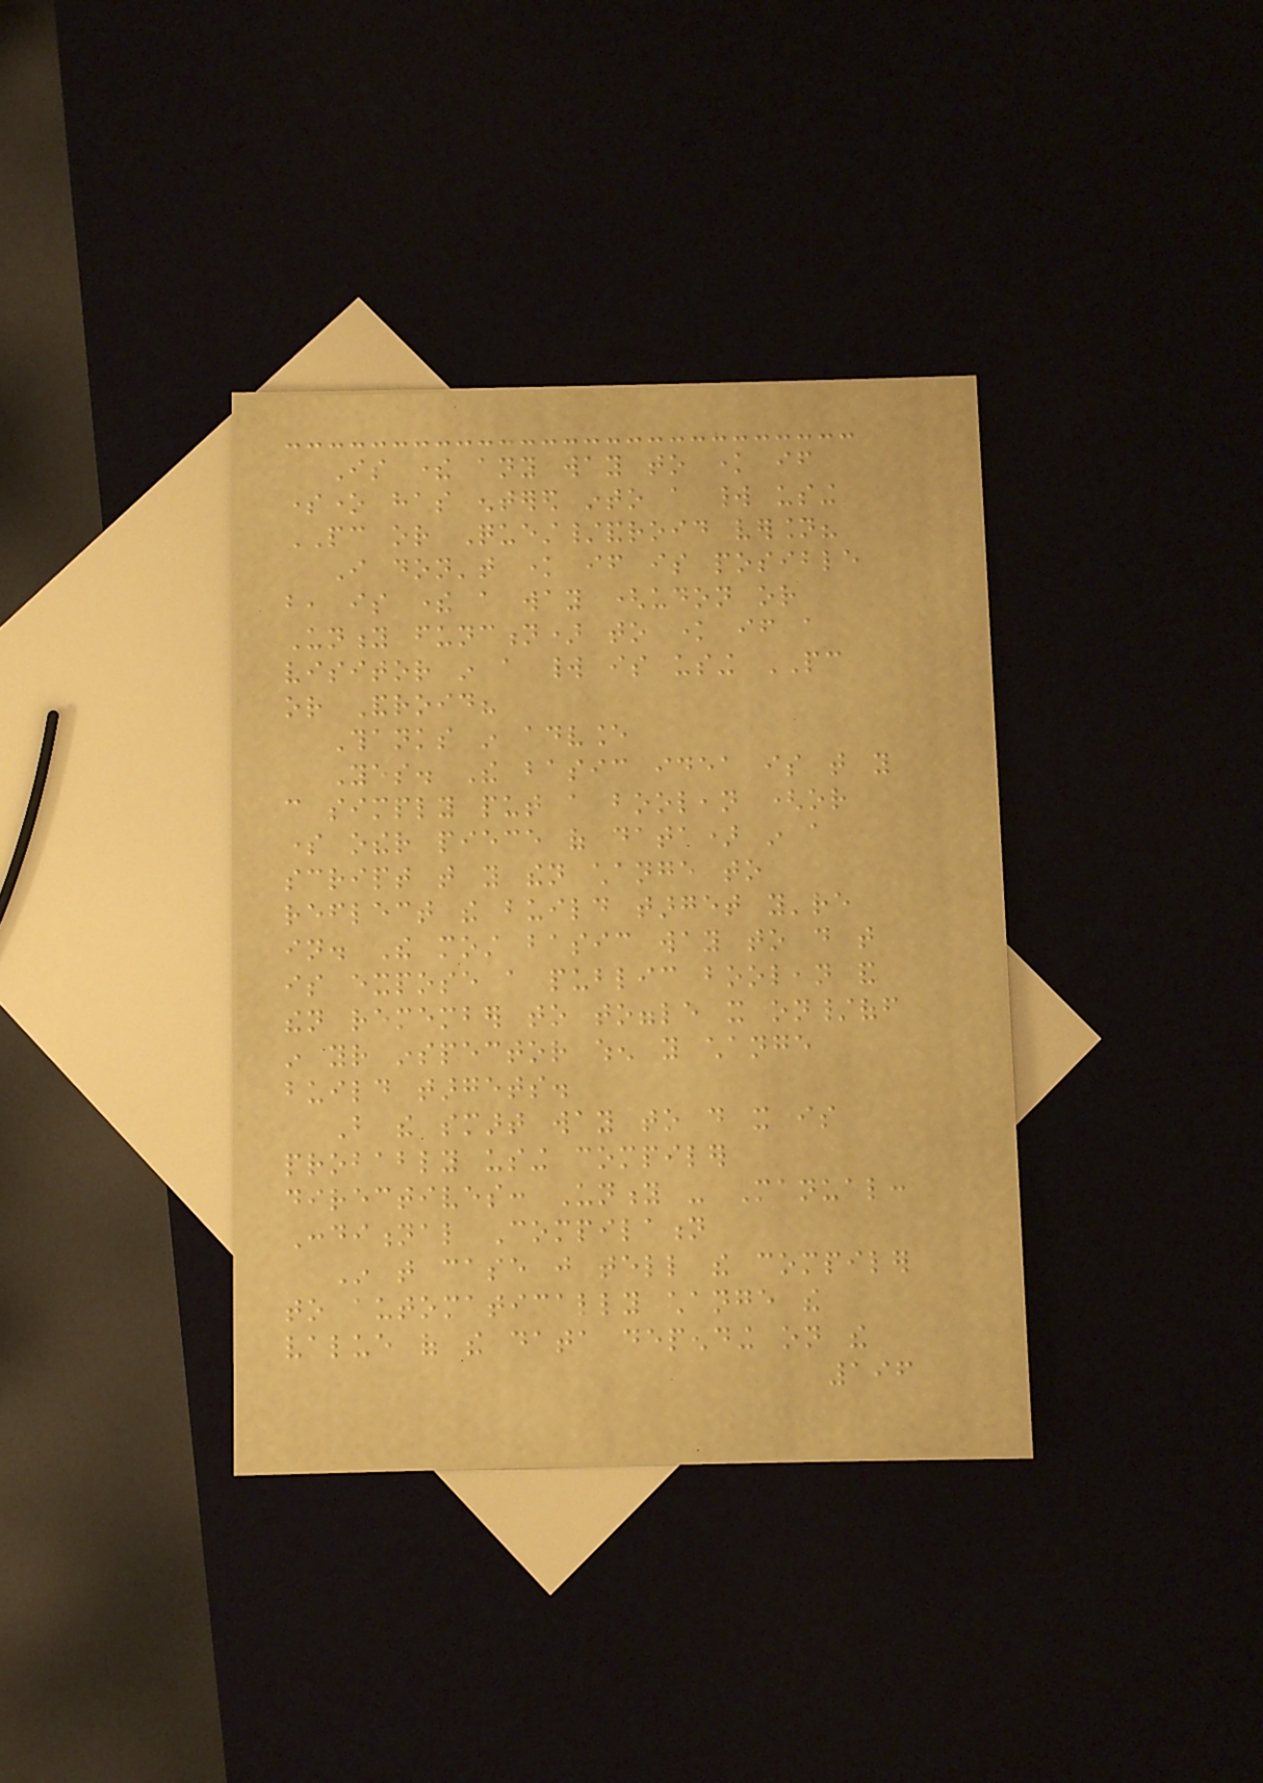Is there any way to know if
someone has entered into a world using
PC or Quest/android version?
I don't know if is posible
but, is there a way (udon or
Unity function) to know if a
visitor in a world is using PC
or Android?
Thanks in advance
Yes. The basic idea is that you
can simply put a boolean (or
some other piece of data) in a
script that you then change to
reflect the build target you're
in. The most basic way to do that
is expose a public boolean and
then remember to toggle it on/off
in your inspector when you change
build targets.
But the smart way to do it is
probably using compiler
directives: Unity - Manual:
Conditional Compilation
In that case just tell the compiler
to automatically change the
value of the data depending on the
196
